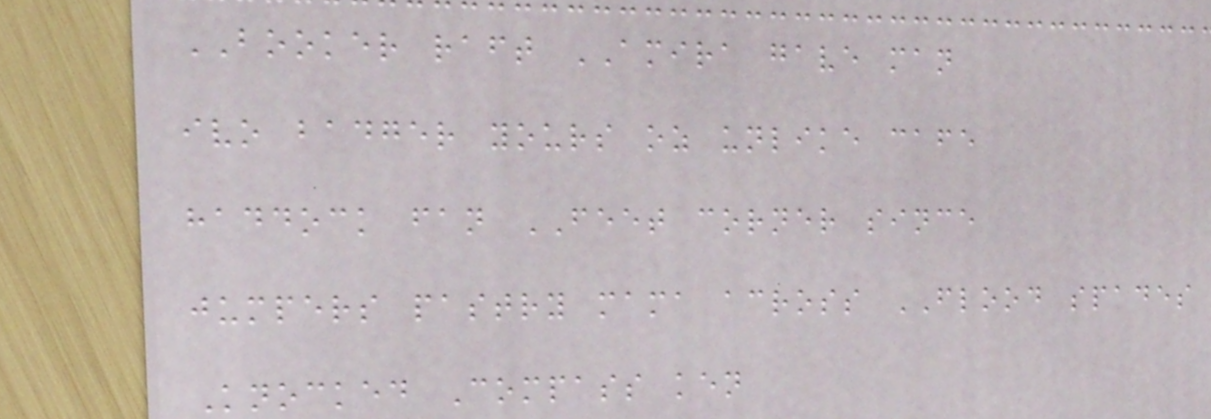BOOKER raft AMIRA gave man
ivo badger yours oz unlike cafe
haddock fan FEET corner since
jumpers pastry mama across FLOOD spades
Knocked Compass ken
